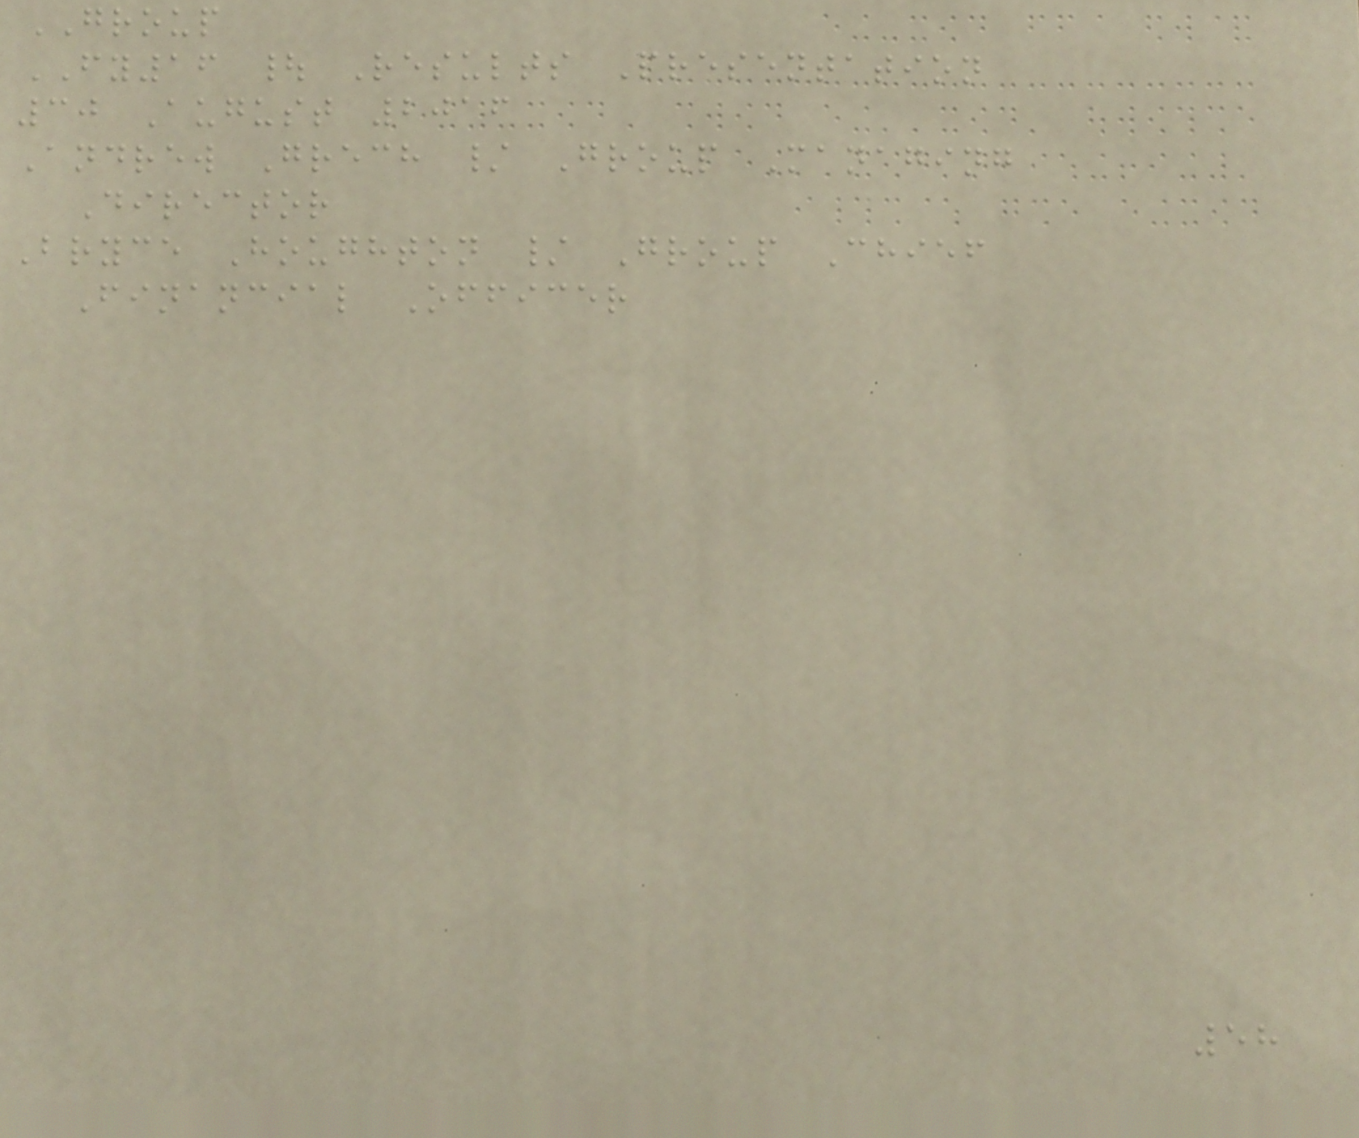GROUP
FY16 | Results Presentation
30 August 2016
Andrew Grech / Group Managing
Director
Bryce Houghton / Group Chief
Financial Officer
58
